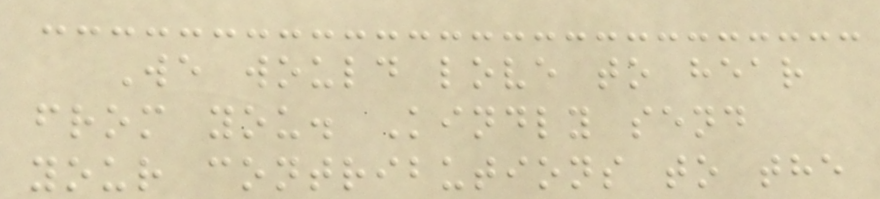We would love to hear
from you. Kindly send
your contributions to the
